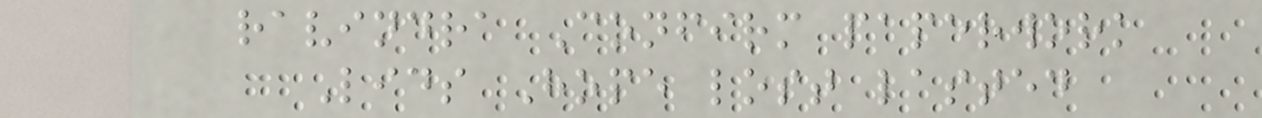ravindra Confirm paperwork
Lids Hope lost lasted
